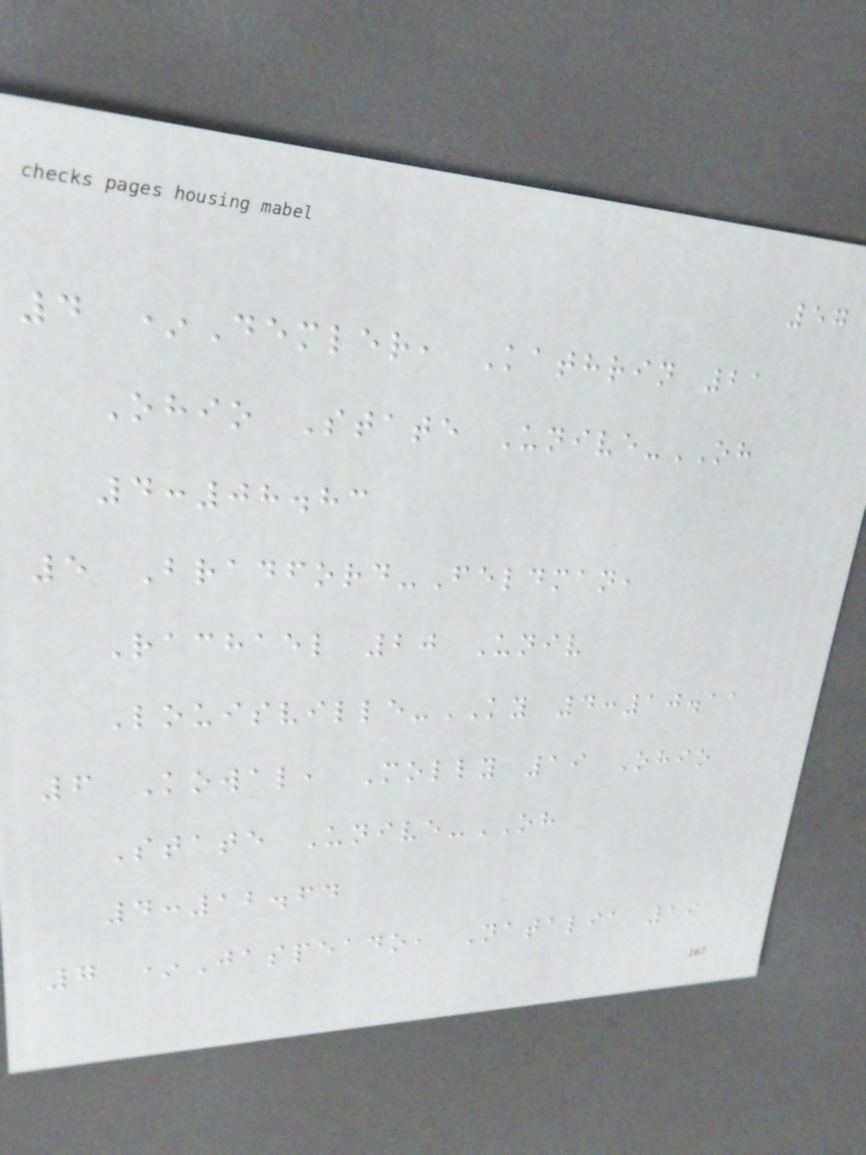57
4 *Demler, Kathrin 21
Ohio State Unive-OH
4:08.83
5 Bradford-Feldman,
Rachael 20 Univ
Louisville-KY 4:10.11
6 Kowal, Molly 19 Ohio
State Unive-OH
4:12.64
7 *Jaspeado, Natalia 19
